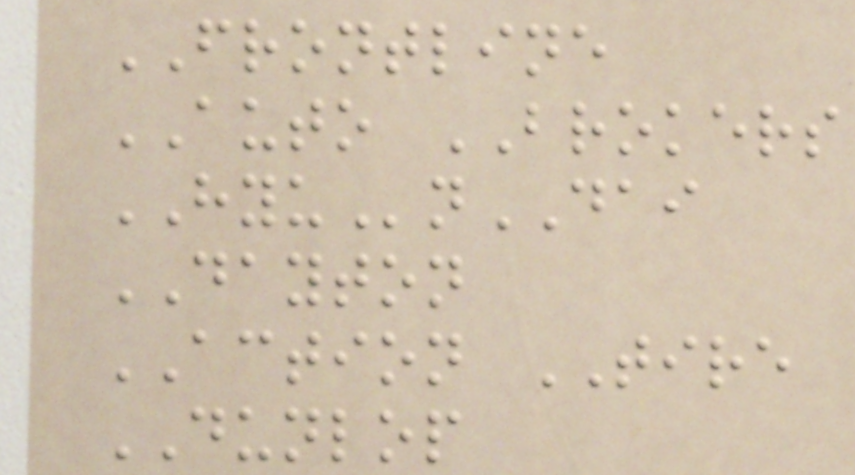FRONTLINE
AUTO BROKERS
HYUnDAI
DAYTON
ACTION TIRE
DUNLOP
